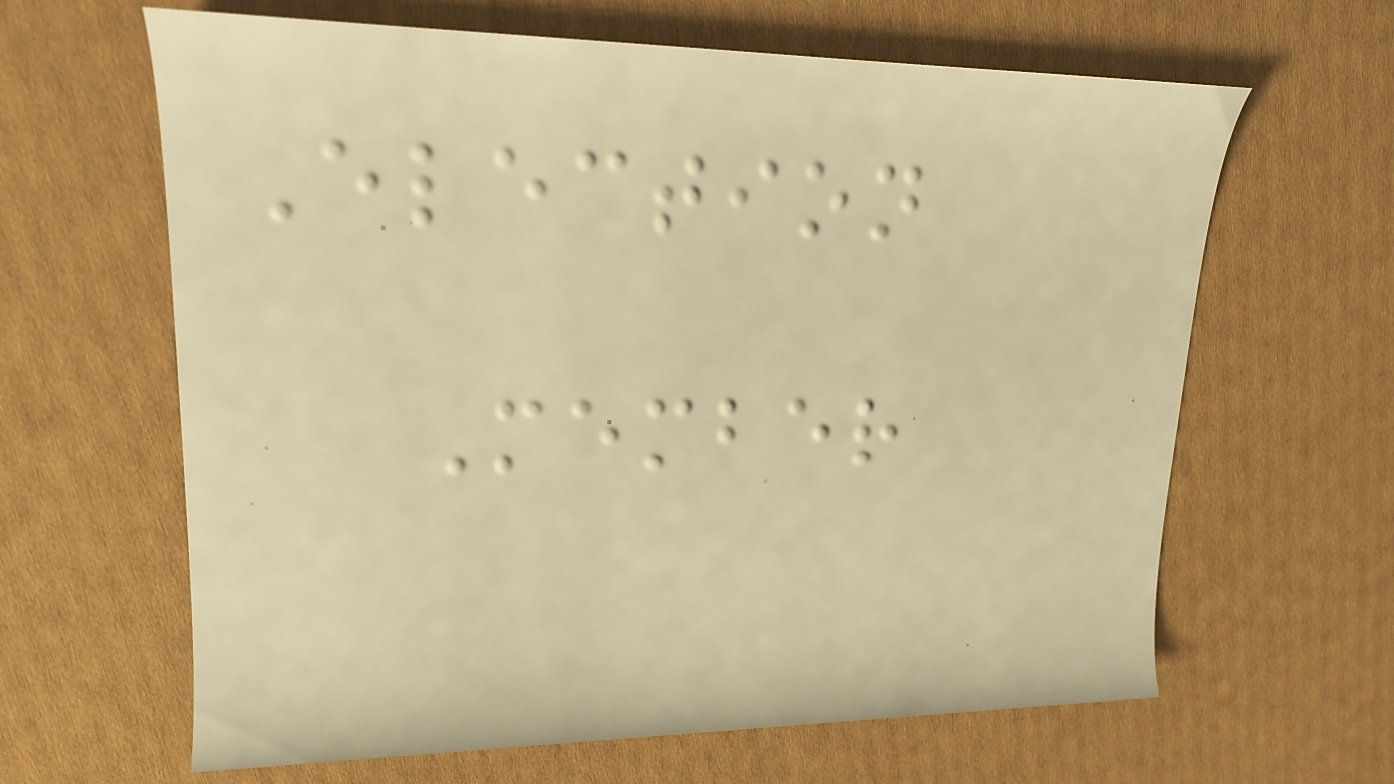Election
Member
